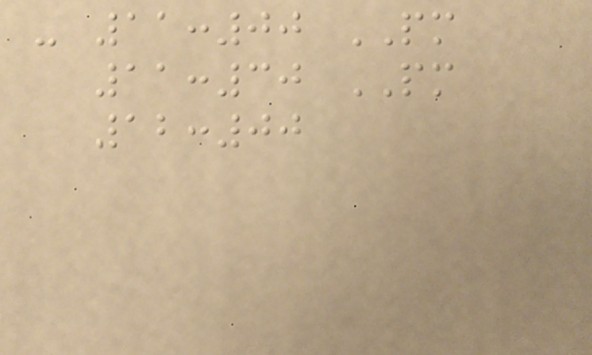- 11:00 PM
11:30 PM
12:00
